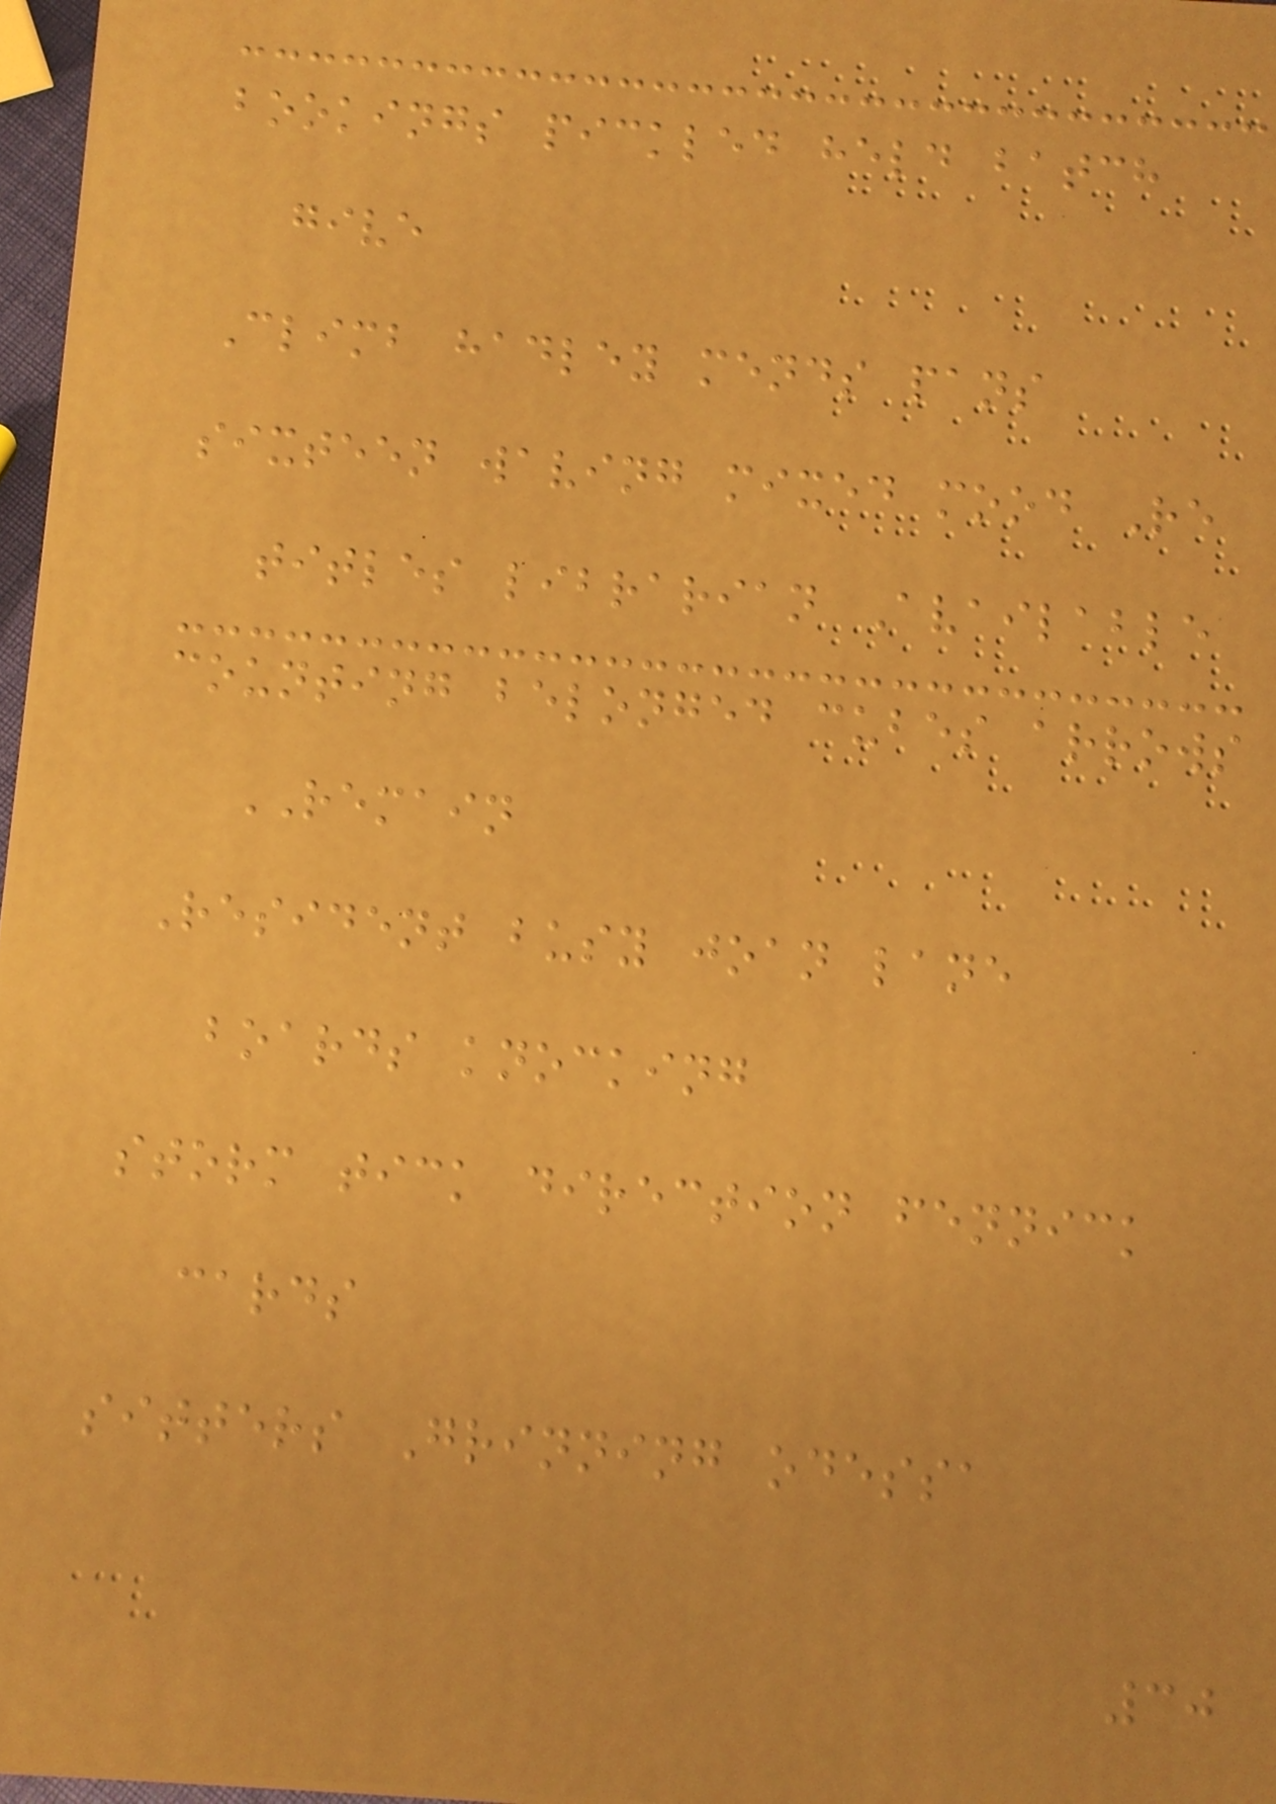bookings pickled held batch
give
Climb hadley mends pans
sixteen waving mixed mood Re
titles librarian Available
counting belonged cubes arrows
REMAIN
Resident busy joan lane
boards knocking
storm tick direction fennick
cards
sitters Grinning odessa
30
